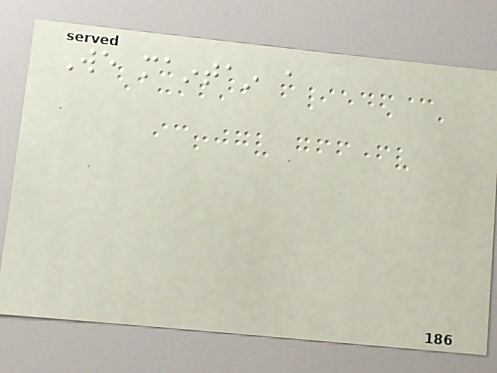We maintain a
